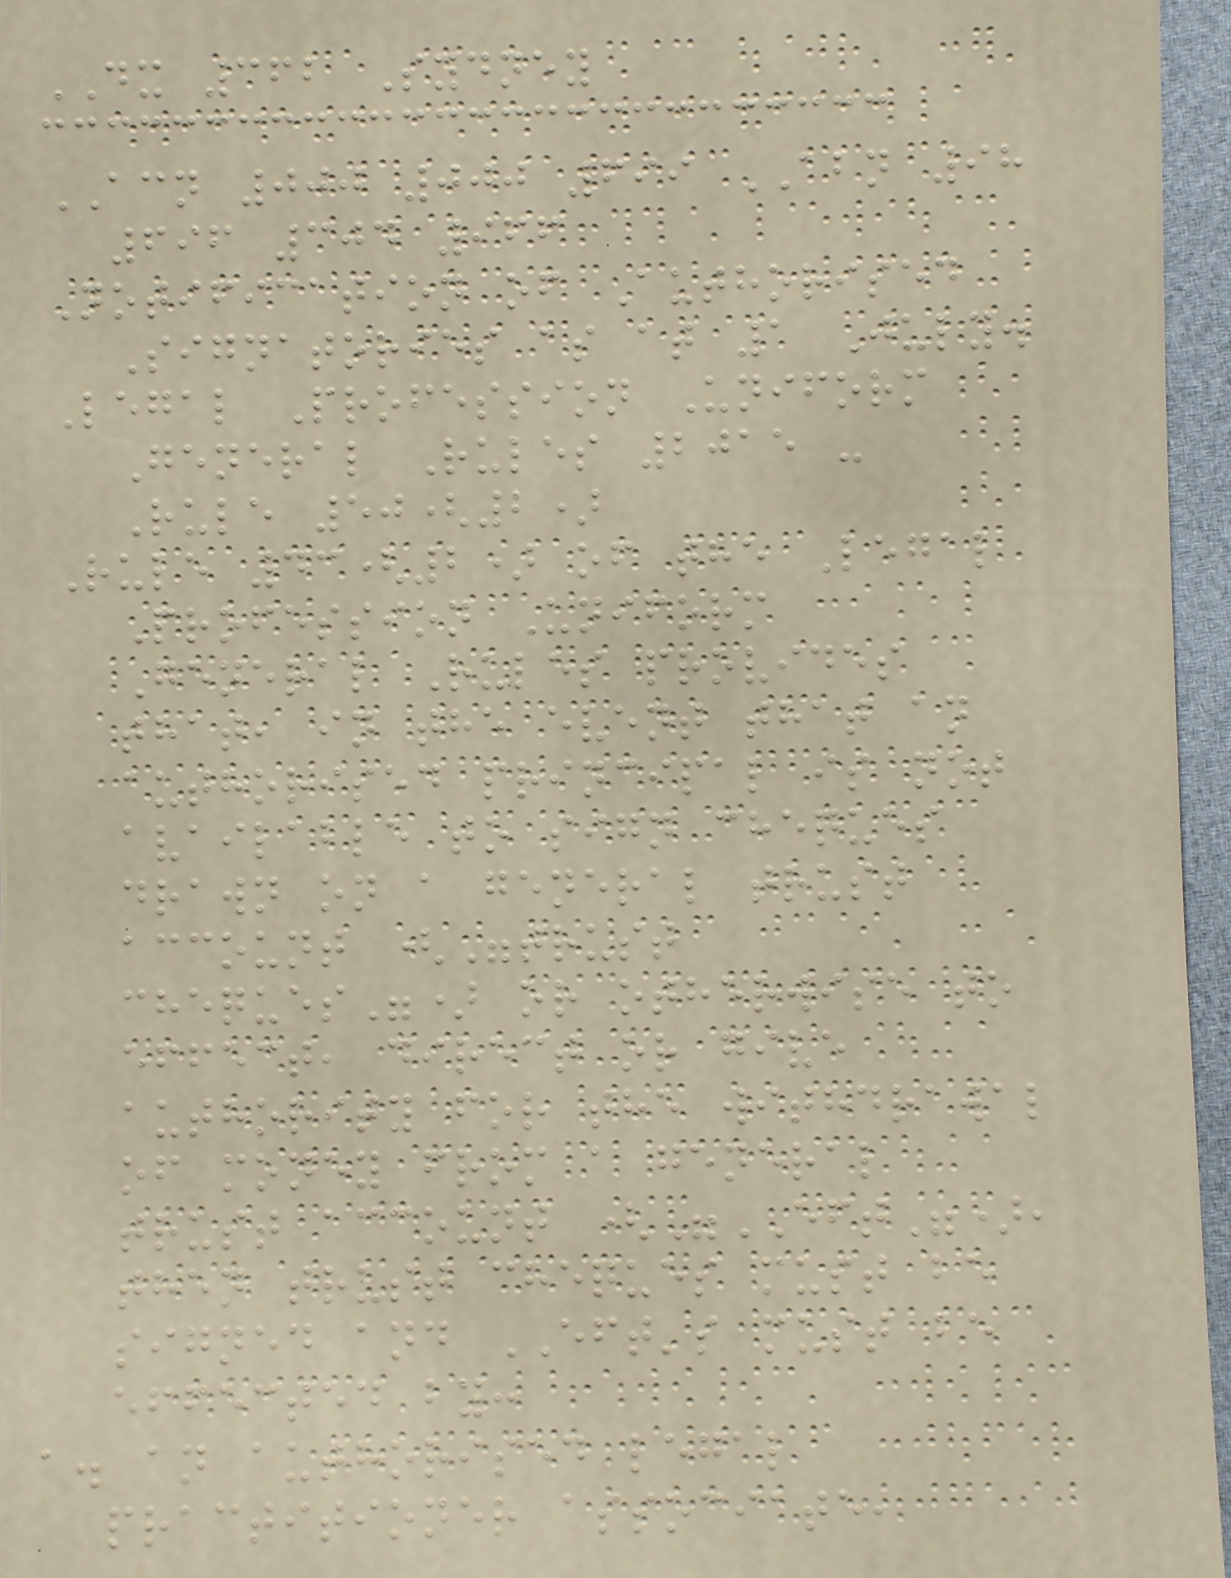DX 362 Sydney
ACN 000 000 699 ABN 98
696 304 966
Notification of Authorised
Signatories as at 1 July.
Legal Profession Uniform
General Rules 2015 -
Rule 50(2)
Rule 43(2) of the Legal
Profession Uniform
General Rules provides
that, in the event that an
authorised principal is not
available to sign cheques
drawn on a general trust
account ("trust
cheques") or otherwise to
effect, direct or give
authority for the withdrawal
of money from a general
trust account ("EFT"),
then trust cheques must be
signed and EFT's must be
effected by:
a. an authorised legal
practitioner associate,
